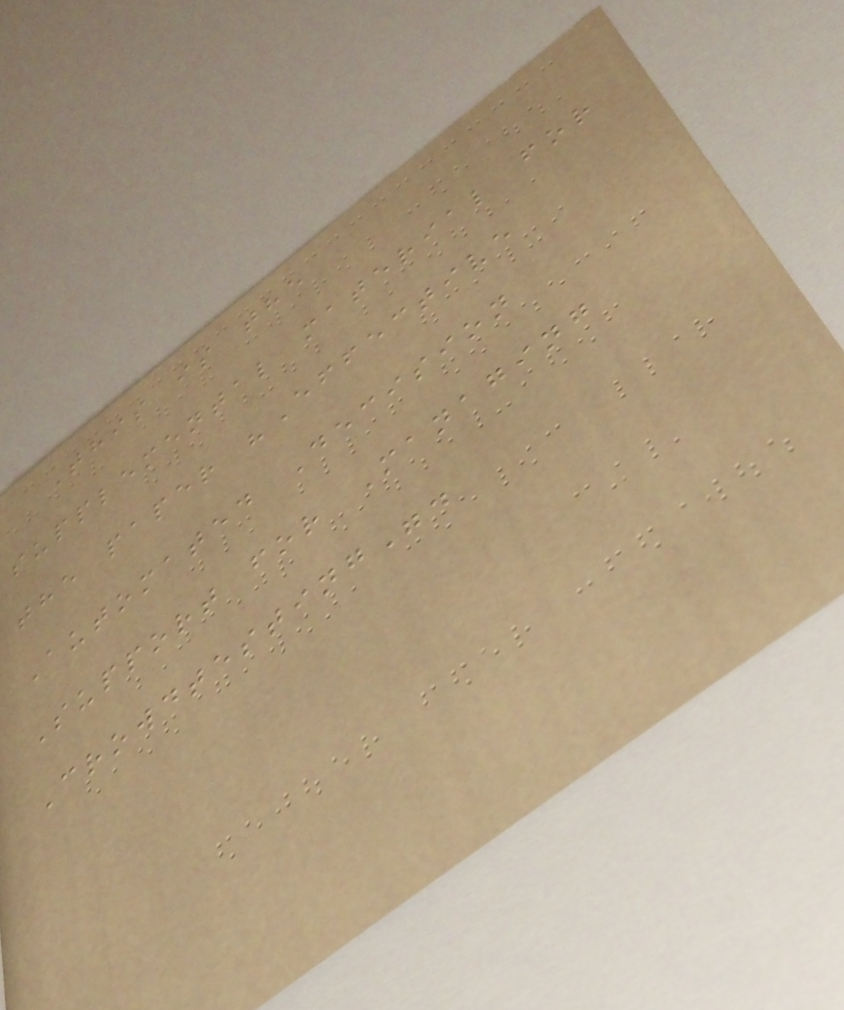This is the
supplemental material for
the paper "Effective
Automated Decision
Support for Managing
Crowdtesting".
